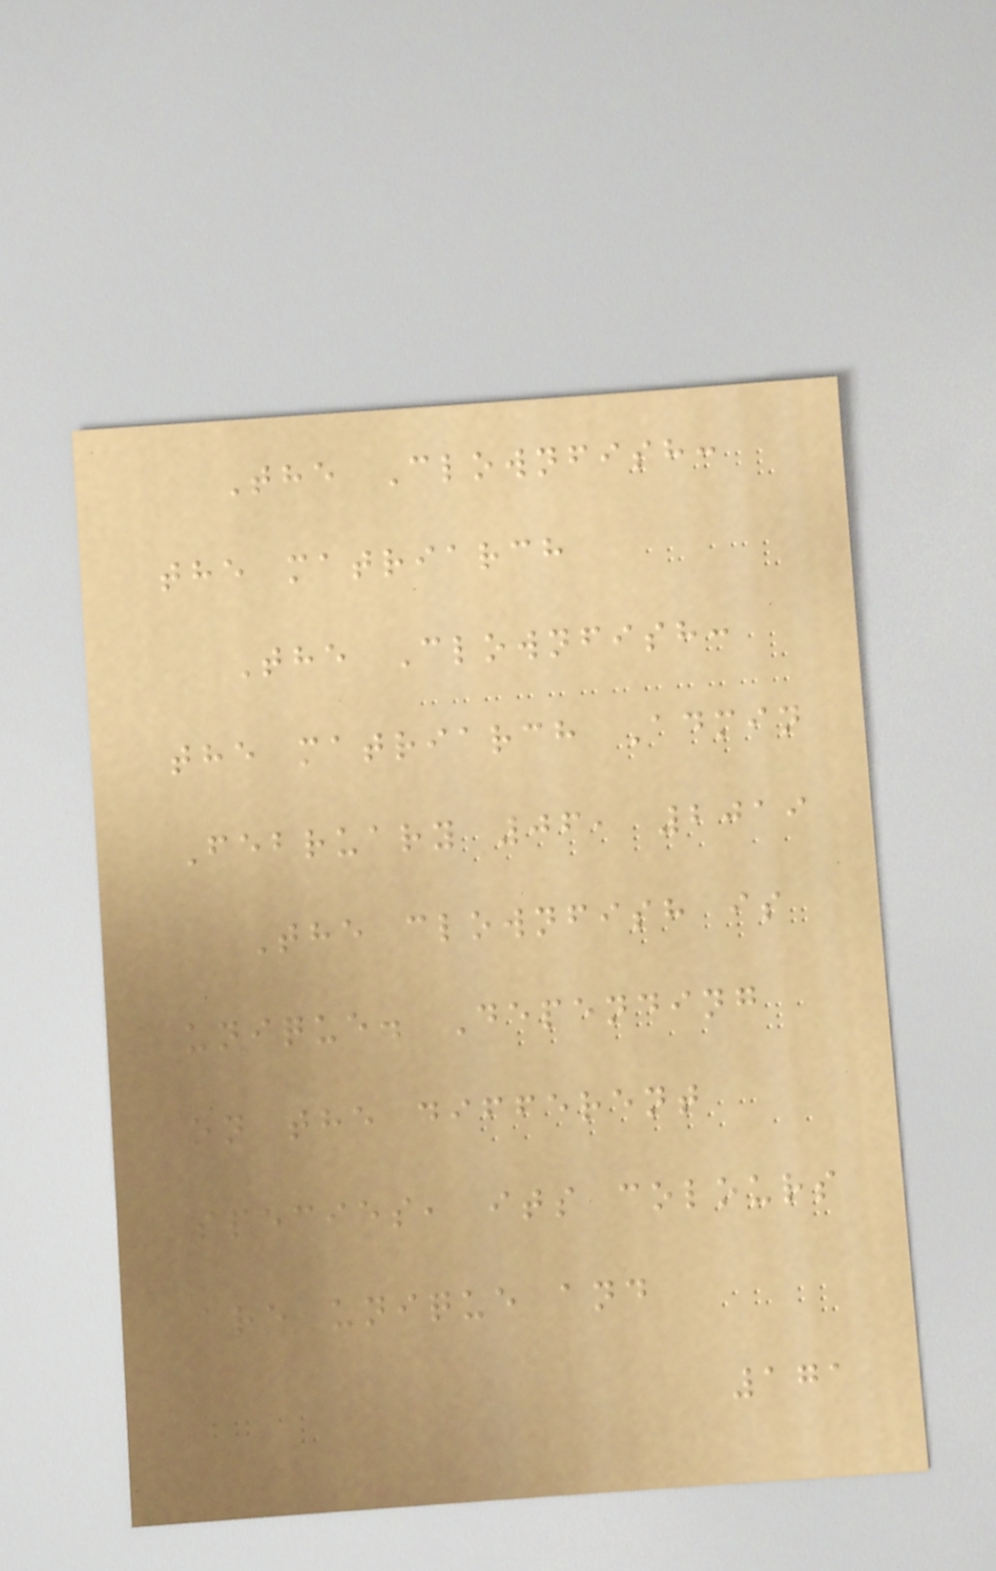The Clownfish:
the matriarch
The Clownfish:
the matriarch Admin
February 06, 2019
The clownfish is
unique. Depending
on the different
species, its colours
are unique and
171
